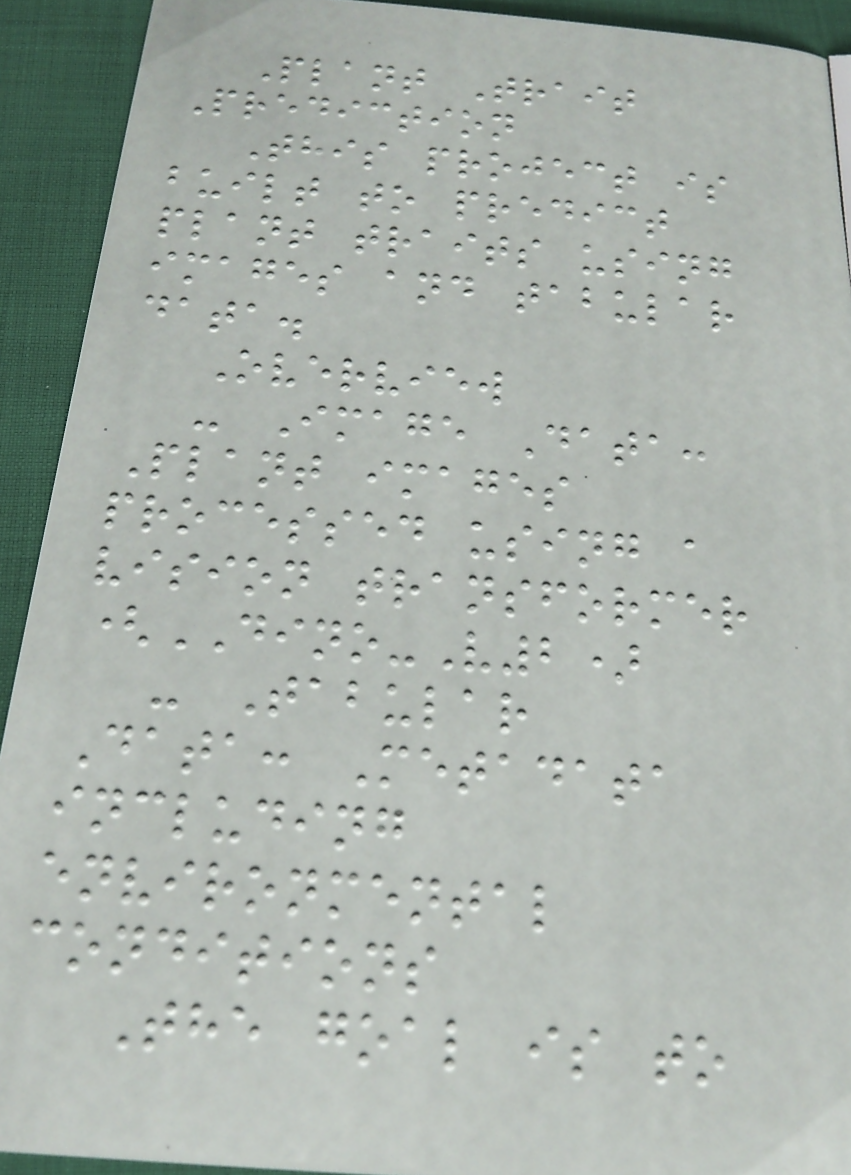Plant Trait
Prediction
This project is
built to predict
plant traits using
images and tabular
data.
Overview
- Image Data:
Plant images
processed using a
vision transformer
(DINO-V2)
- Tabular
Data: Metadata
including
environmental
conditions
The goal is to
